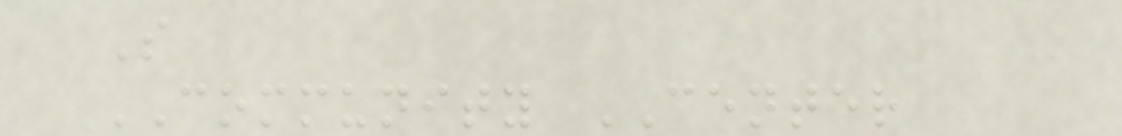S
COMMUNITY CENTER
